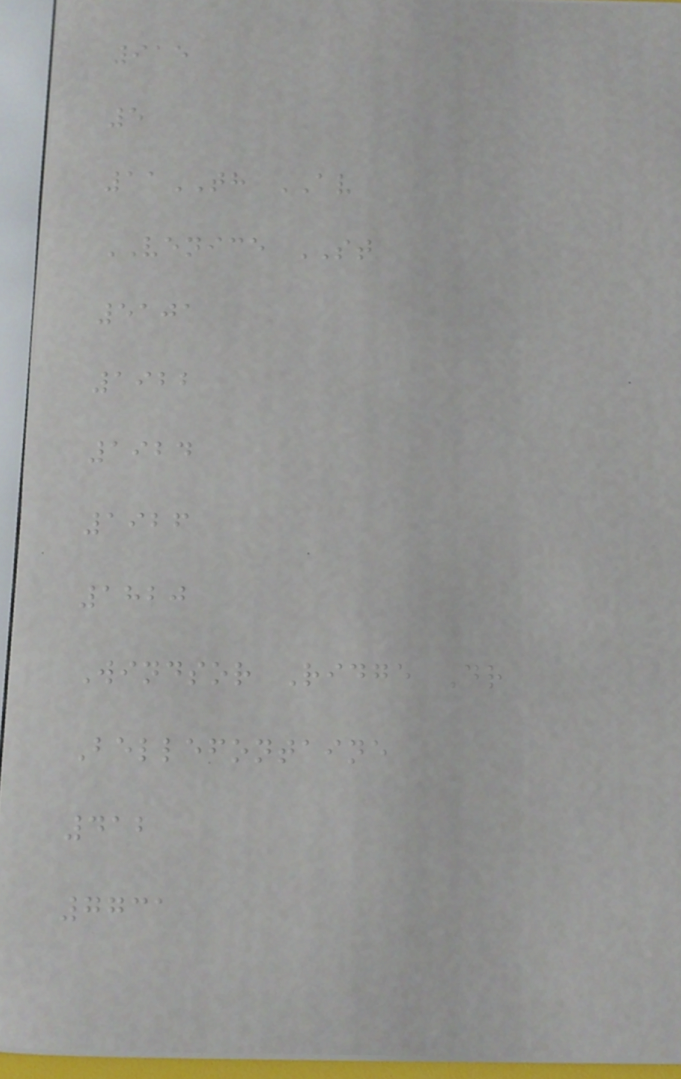915
5
11TH AV
VENICE ST
5101
1922
1924
1926
1820
Windsor Ridge Dr
Bellefontaine
412
7731
